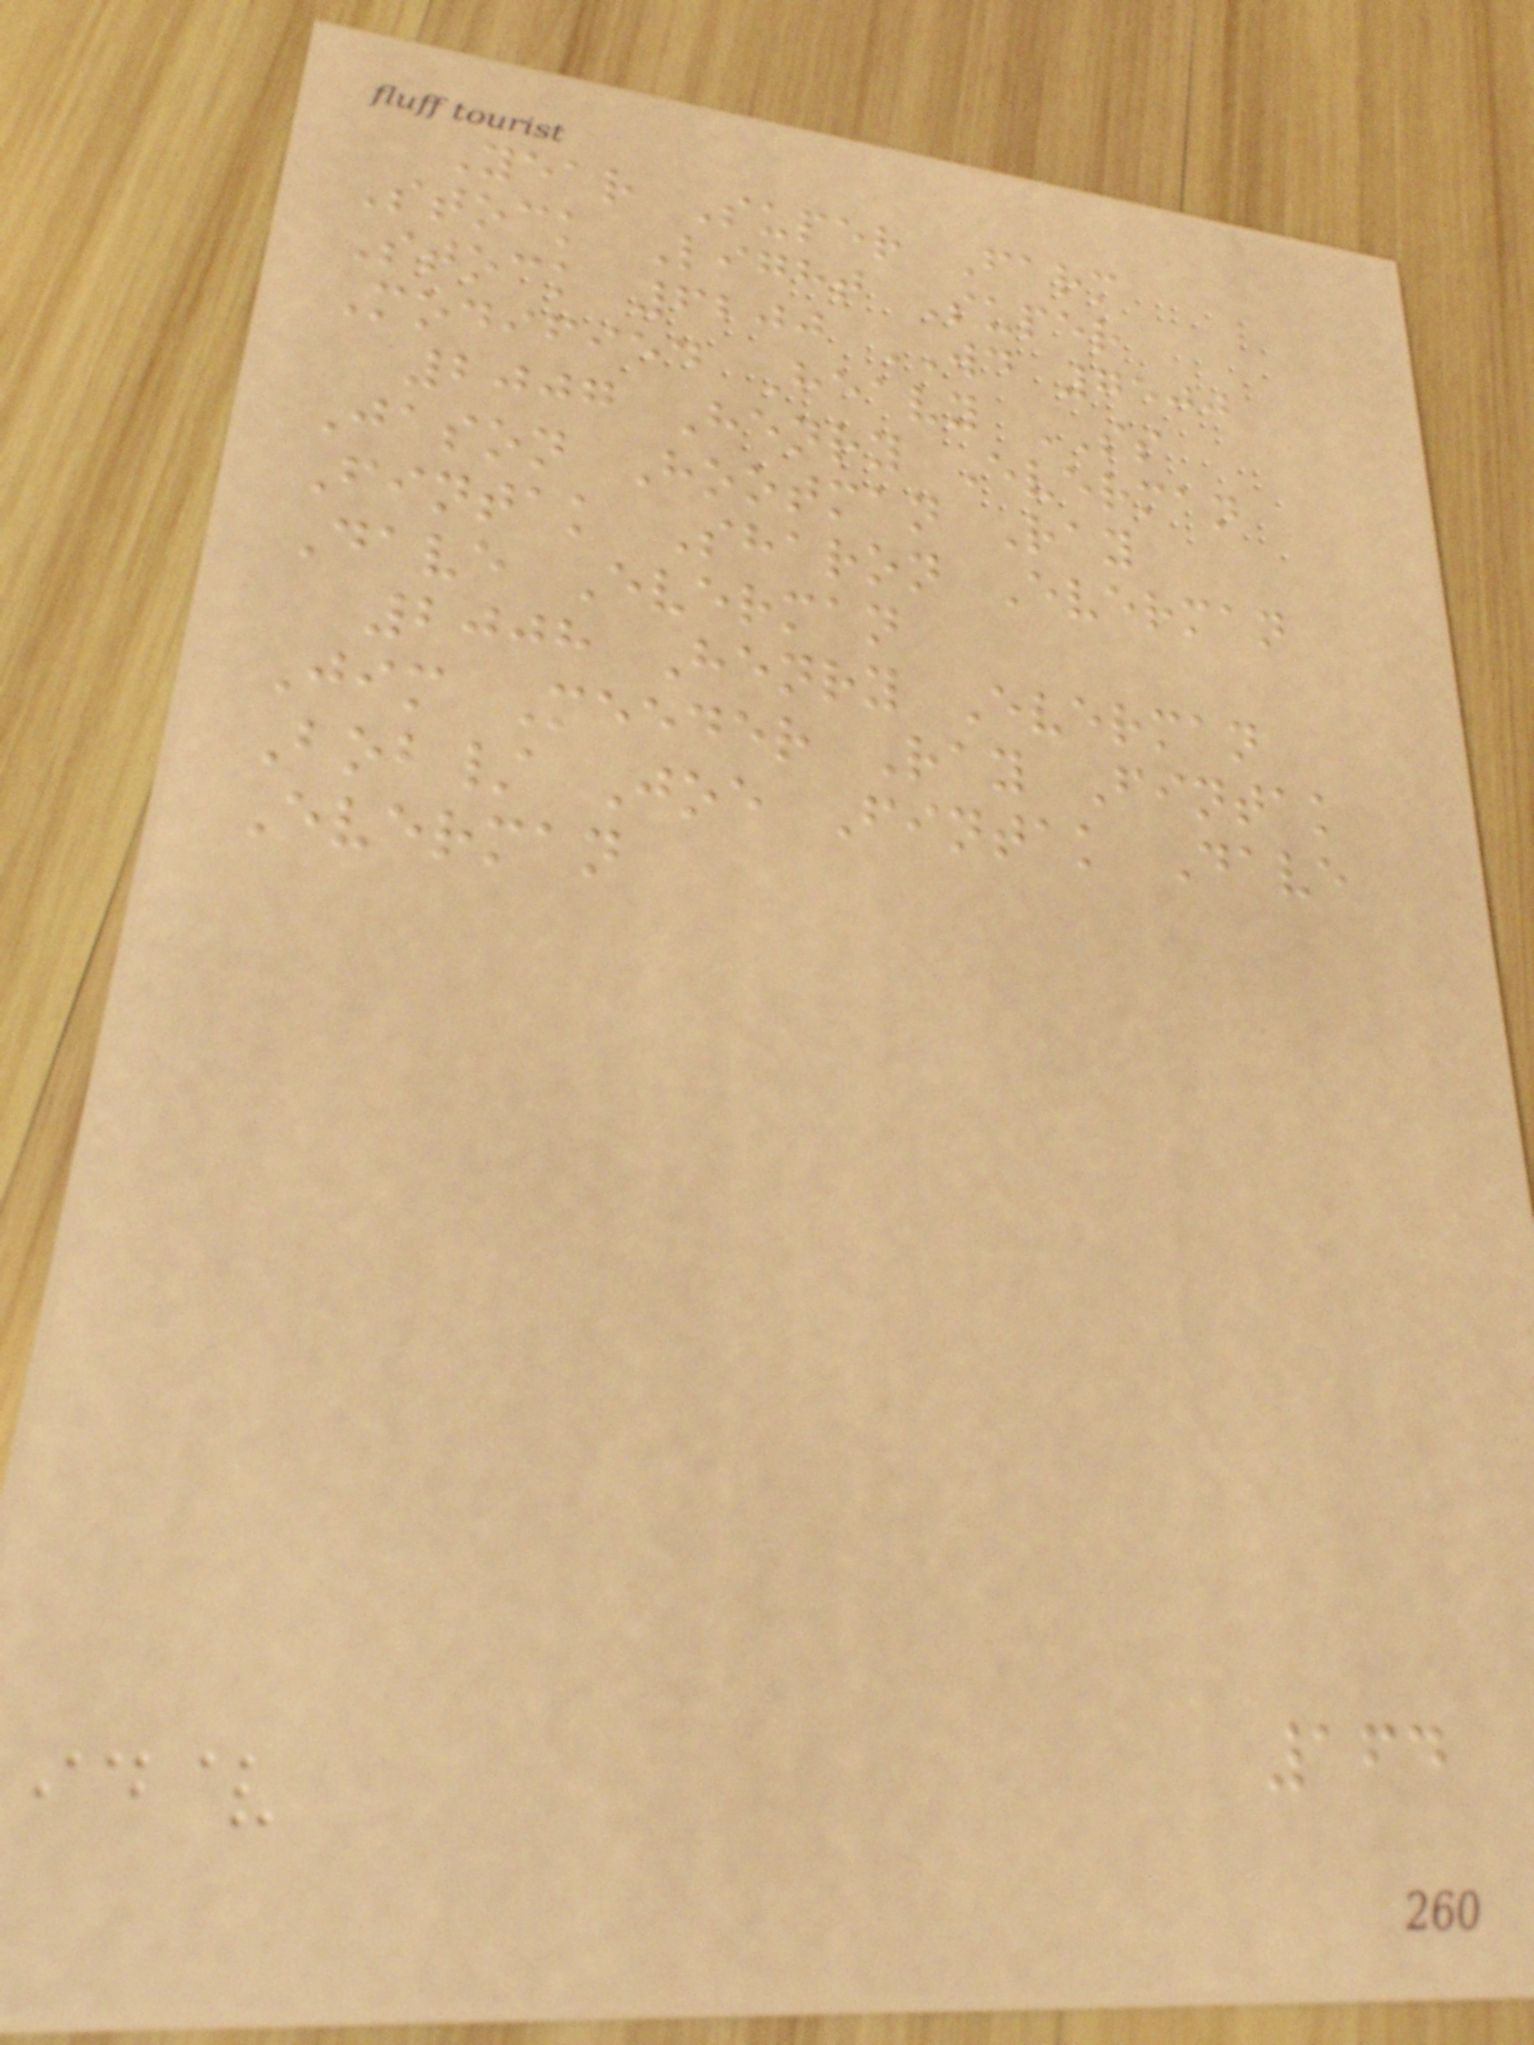Year Super Farm
Stock Light Super
Stock 6200 WD 7500
Modified Heavy SS
2007 Henry Everman
Jason Hootman Ray
Fintak Sharon Everman
Dave Everman
2008 Henry Everman
Jim Meeder Ray Fintak
Bob/ Joe Fintak Dave
Everman
164
